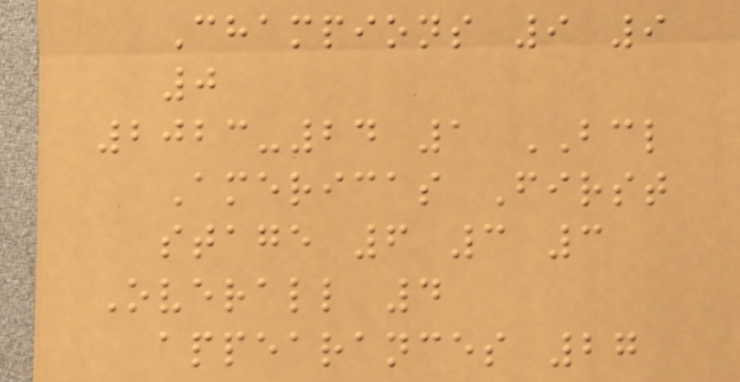Champions 9 9
0
2023-24 1 BCL
Americas First
stage 6 3 3
Overall 4
appearances 27
